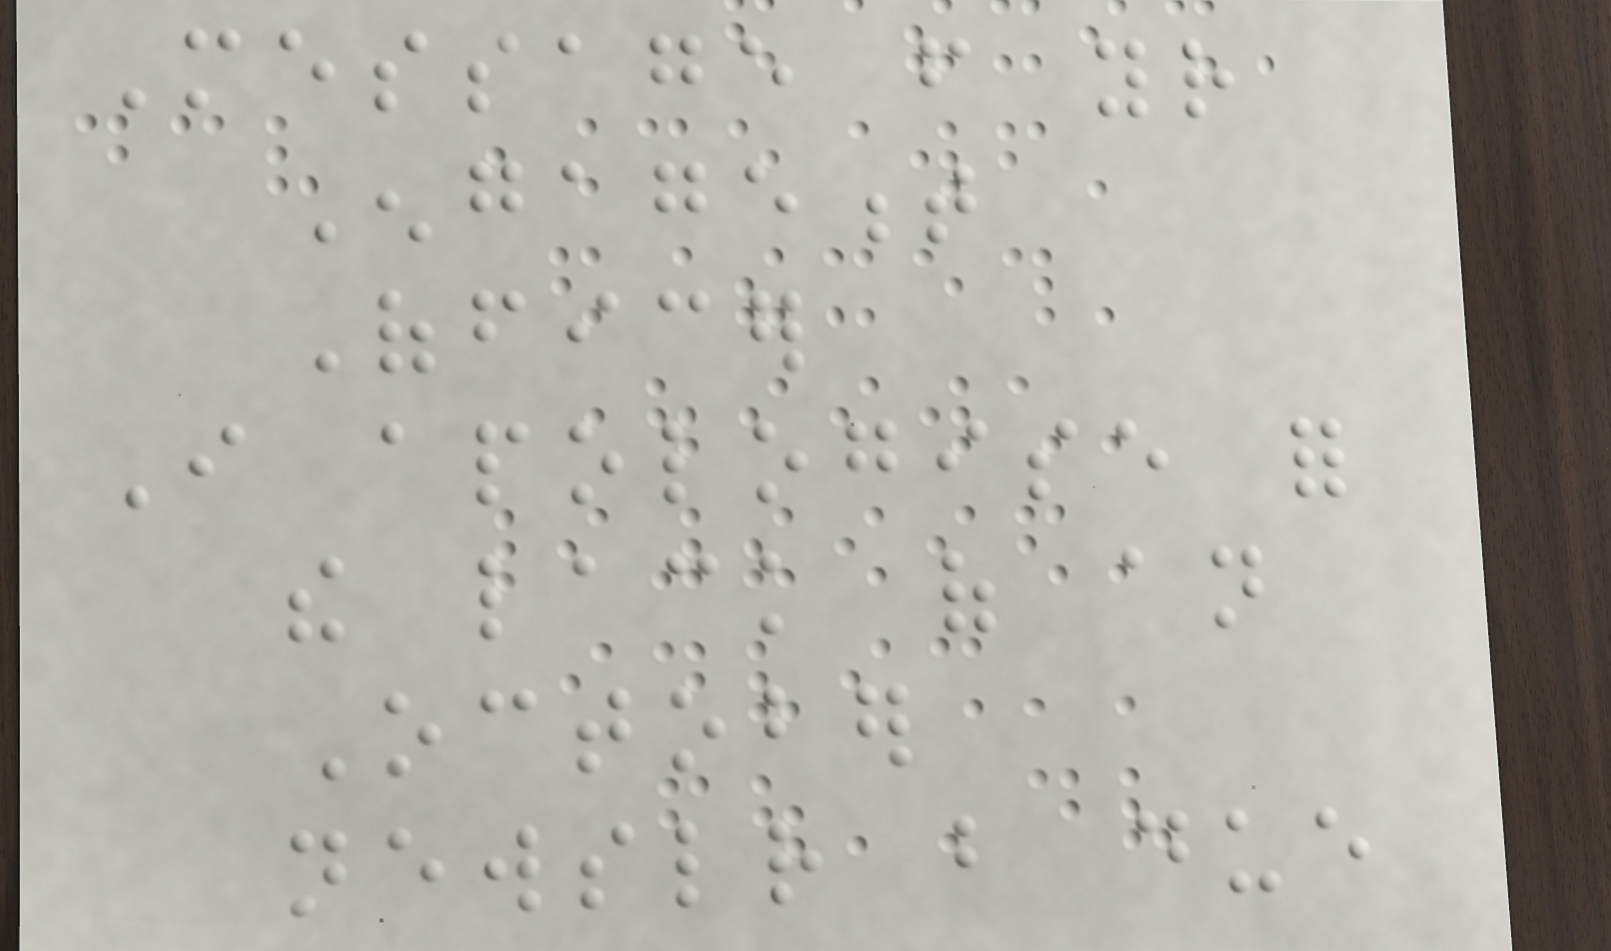Message from your
Engagement
Officer
I apologise for
the lack of an
October
newsletter but due
